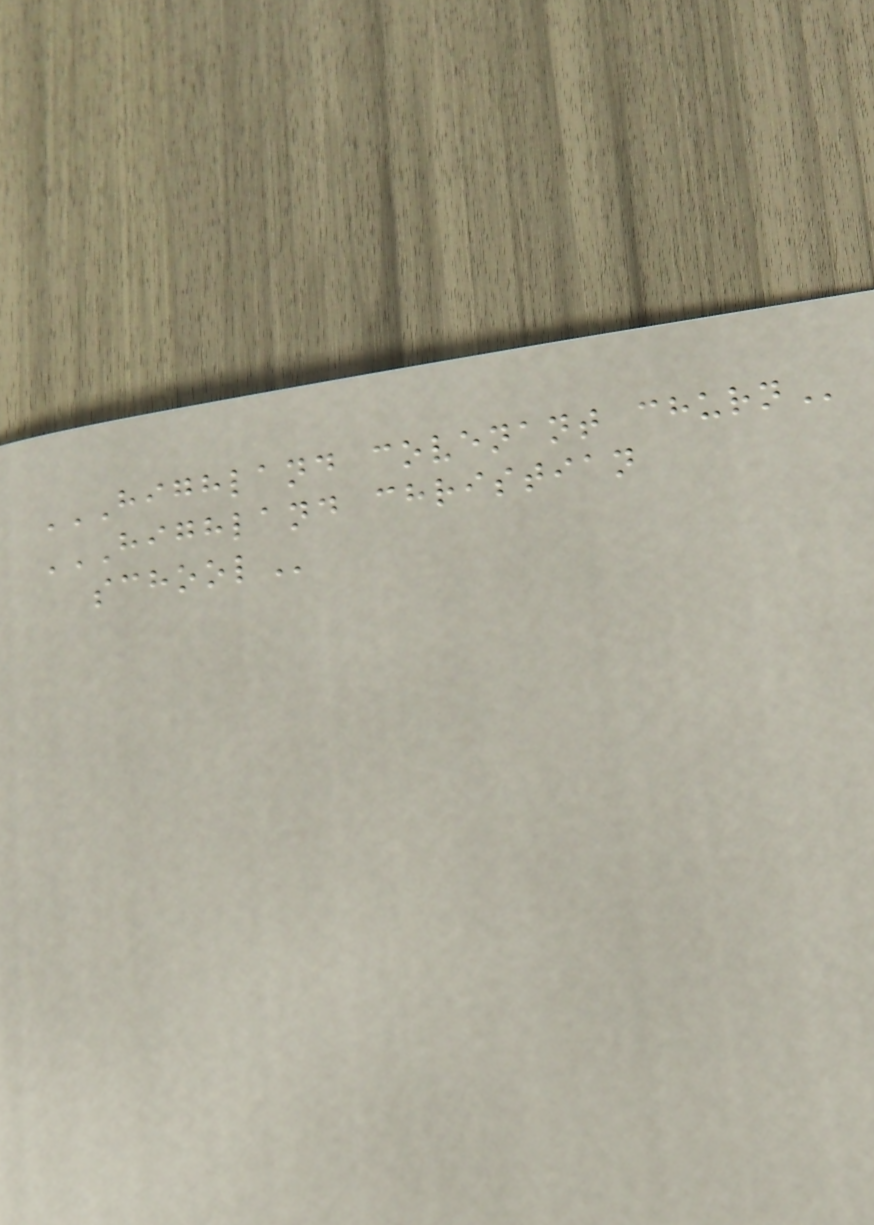HIGHLAND COVENANT CHURN
HIGHLAND CHRISTIAN
SCHOOL
